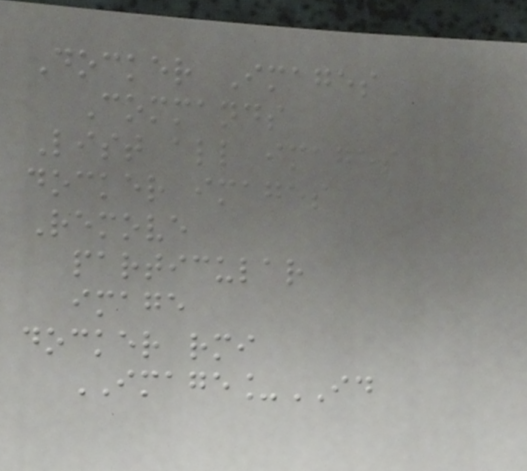Docker Images
Commands
List all images
docker images
Remove
particular
image
docker rmi
IMAGE_ID
